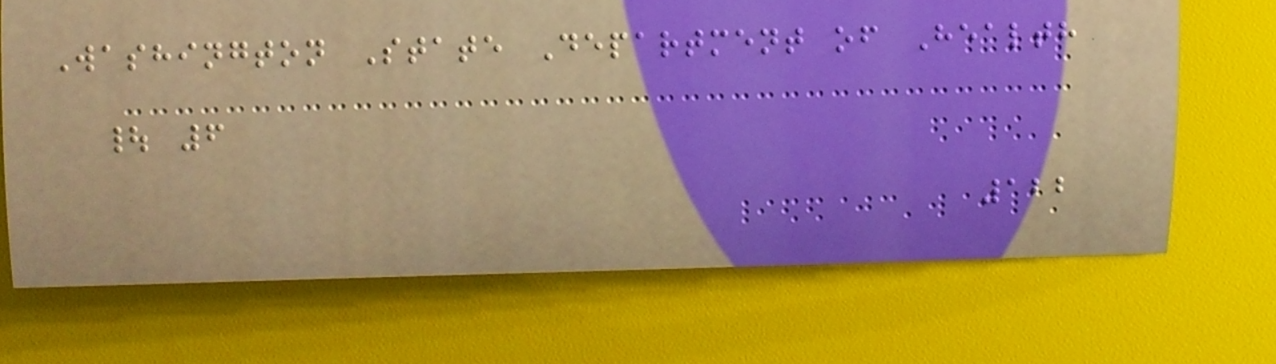Washington State Department of Health
| 6
122
